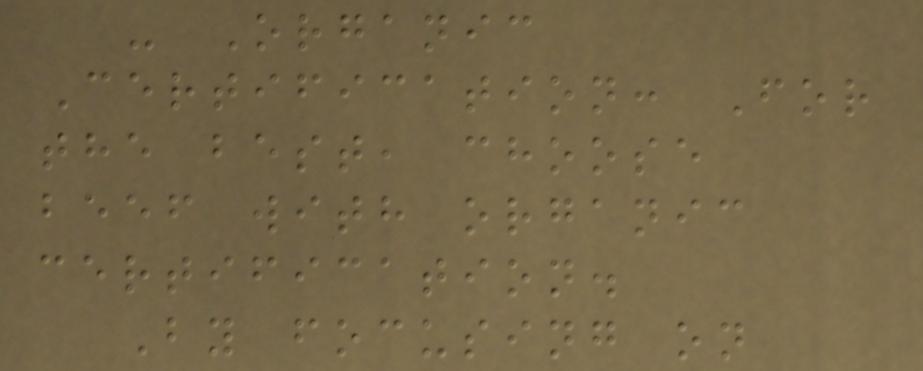- Organic
Certification: For
the best, choose
beef with organic
certification.
By focusing on
